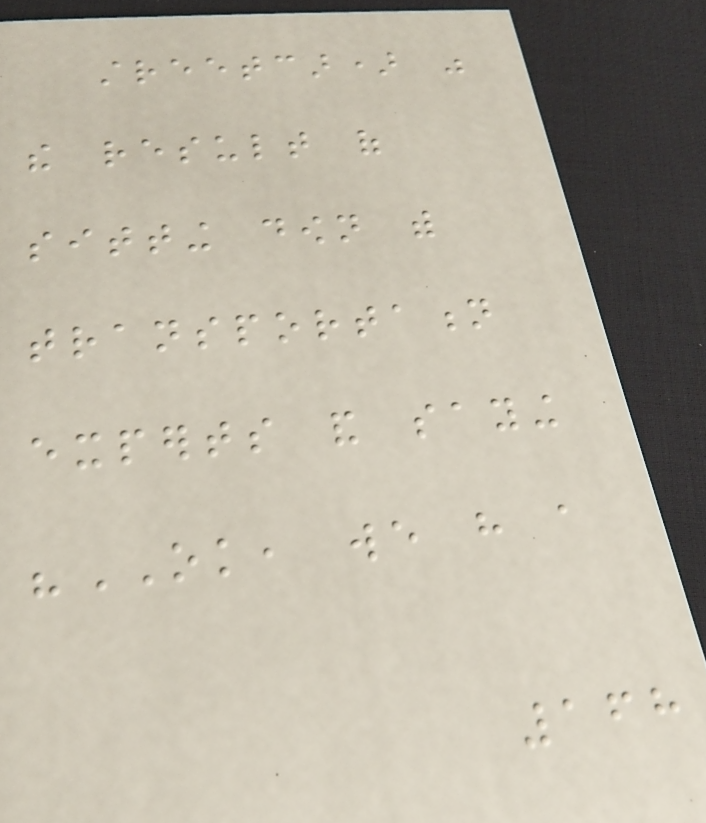streetcar) was
the result of
sitting down with
transportation
experts and saying
"OK, we have a
168
